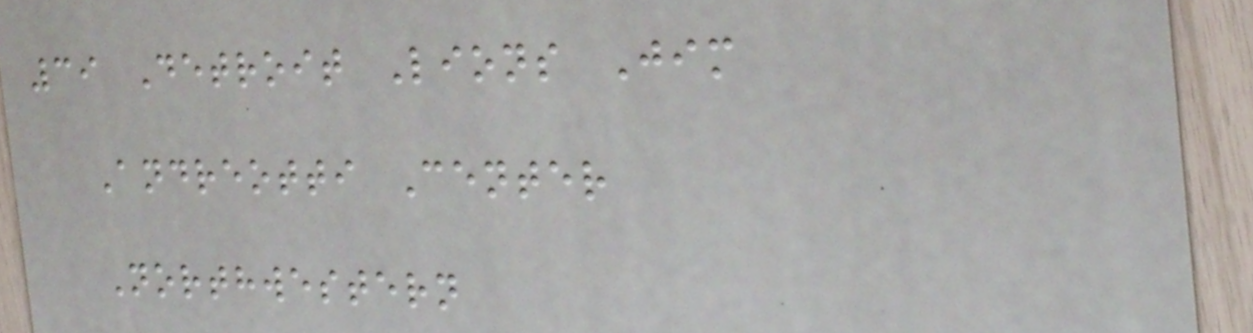39 Detroit Lions Jim
Andreotti Center
Northwestern
